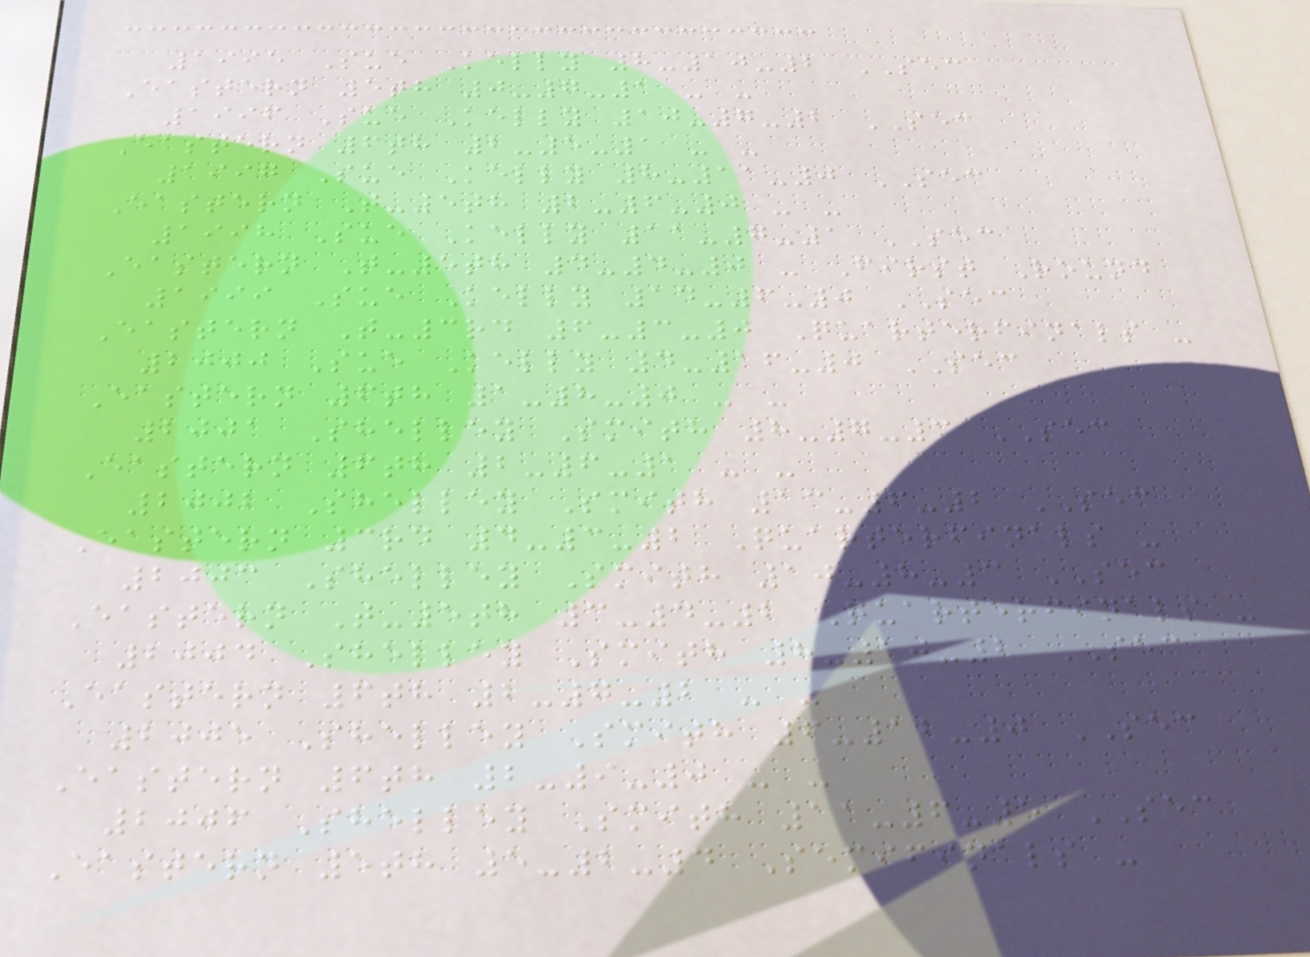1995 Sue Kelly 8-10-2 SEC
Eastern 5th 0-7-1 - -
1996 Sue Kelly 10-7-2 SEC
Eastern 6th 2-5-1 - -
1997 Sue Kelly 8-11-0 SEC
Eastern T-5th 2-6-0 - -
1998 Sue Kelly 11-7-1 SEC
Eastern T-5th 4-4-0 - First Round
1999 Sue Kelly 14-6-0 SEC
Eastern T-3rd 6-3-0 Quarterfinals -
2000 Sue Kelly 4-16-0 SEC
Eastern 6th 1-8-0 - -
2001 Shelley Smith 8-7-3 SEC
Eastern 6th 2-6-1 - -
2002 Shelley Smith 13-6-2 SEC
Eastern 3rd 4-3-2 Quarterfinals -
2003 Shelley Smith 10-8-3 SEC
Eastern T-5th 3-4-2 Quarterfinals -
2004 Shelley Smith 8-10-2 SEC
Eastern 6th 2-7-2 - -
2005 Shelley Smith 6-12-0 SEC
Eastern 6th 2-9-0 - -
2006 Shelley Smith 11-6-5 SEC
Eastern 5th 5-2-4 Semifinals -
